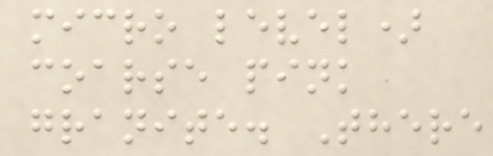micro level)
coarse pink
granite. There
